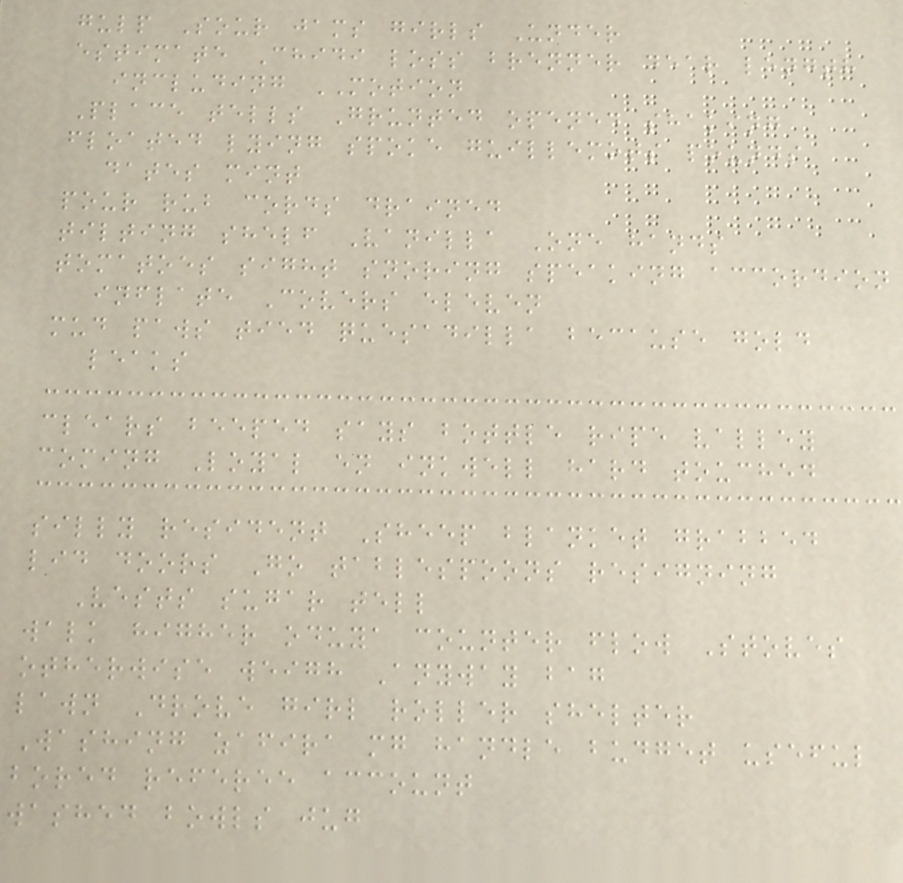gulp Sour jams girls Under
estimate Chidi loss brenner dear length
including MOTION
Place tells Grunted opened shaking
floated lying spoke guillemots pounds
dates mint
pour rub cords drained
tilting shelf Vanilla One hands
tomatoes sight snoring speaking accordion
inflate Covers eleven
mud paws tied quesadilla because gold
leaks
clears beeped says bottle ripe valley
coming Loyal en inkwell hard touched
silly resident Sheep blanket grabbed
lid doors Go tablespoons resigning
Vests sugar tell
walk higher oduya counter flow Stoves
otherwise weigh Anyway bag
lawn Drove girl roller shelter
Washing zafira mg handle budget useful
bored referee account
washed bowls jug
